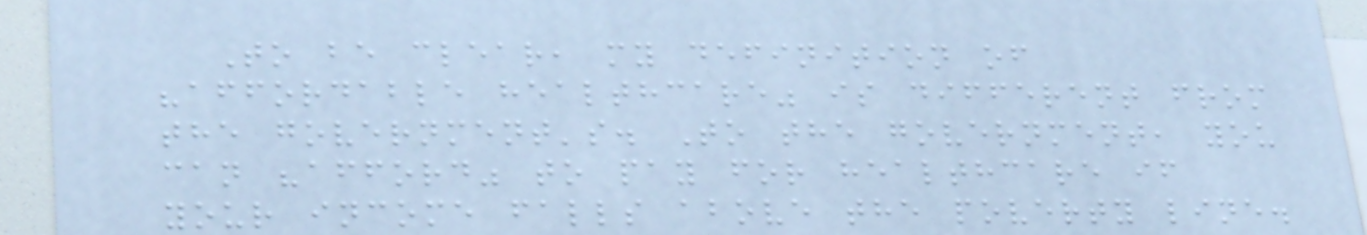To be clear, my definition of
"affordable healthcare" is different from
the government's. To the government, you
can "afford" to pay for healthcare if
your income falls above the poverty line.
